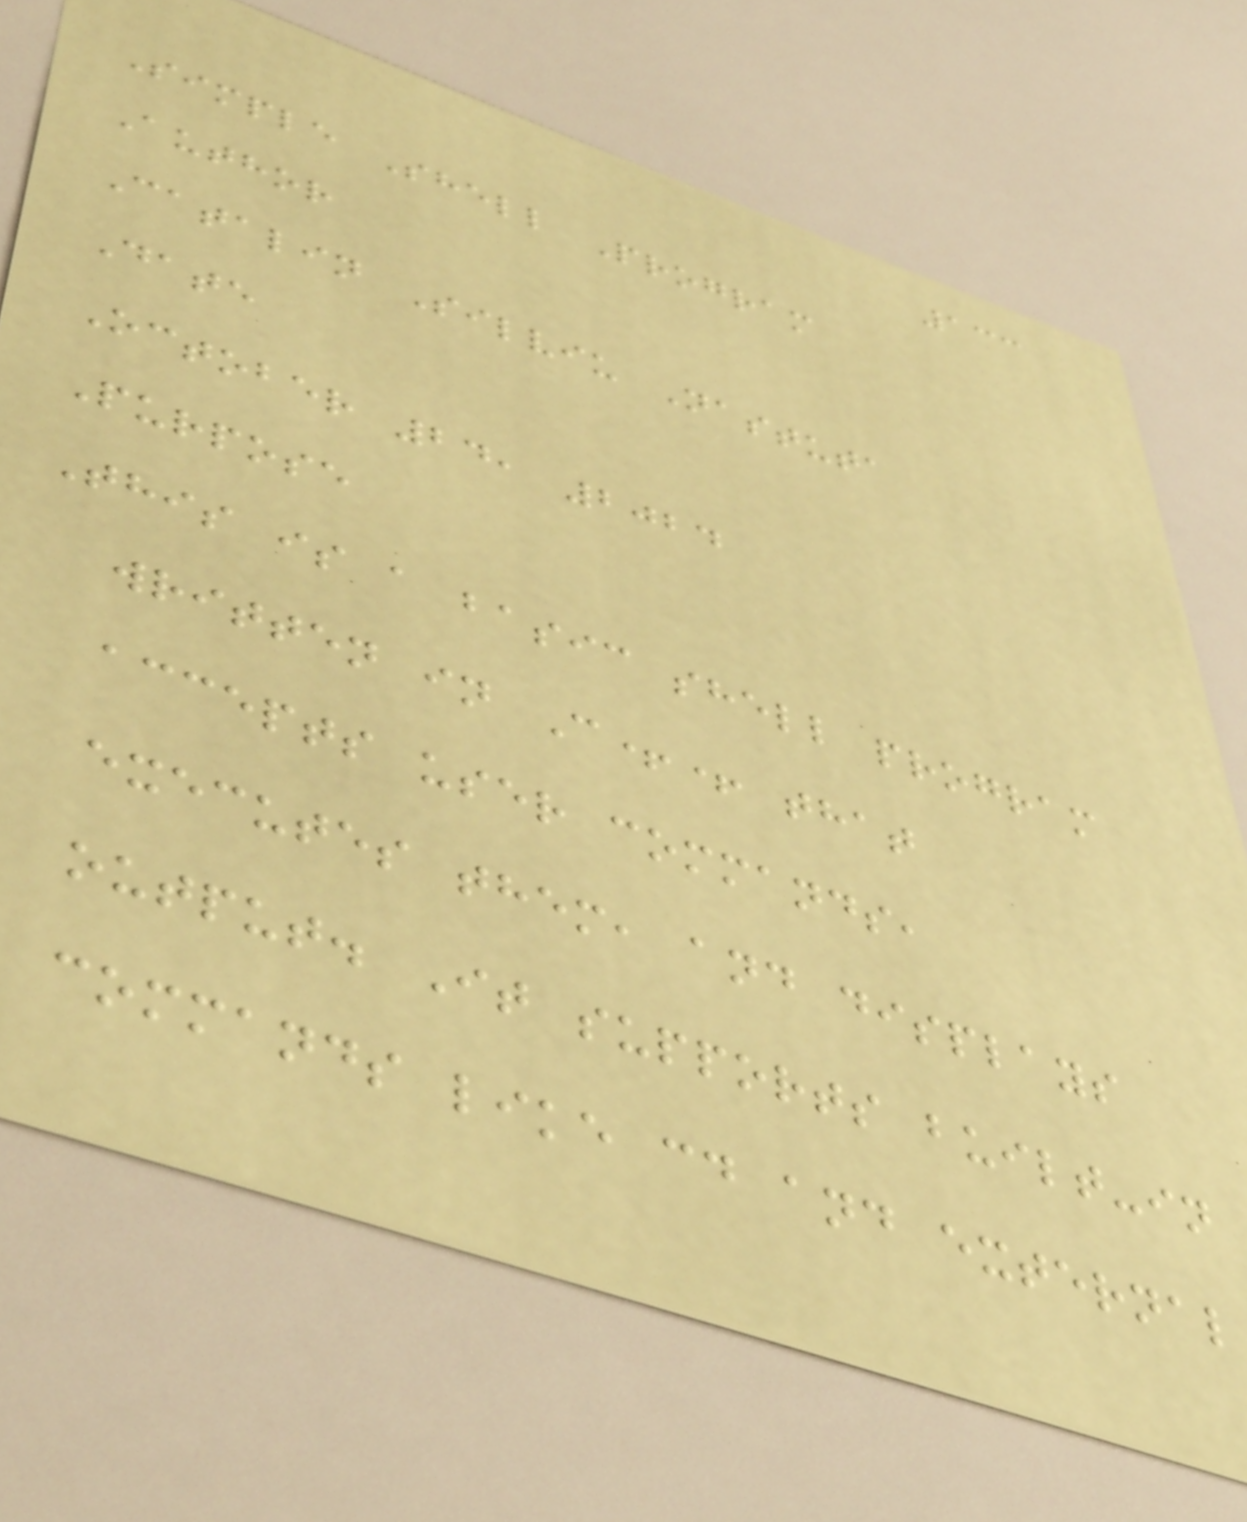133
Simple Shell Program
Author
Catalin Silviu Nastuta
Date
October 24, 2024
Purpose
This is a basic shell program
written in C++ that
accepts user commands,
executes them, and displays
output. It supports built-in
commands like cd and external
